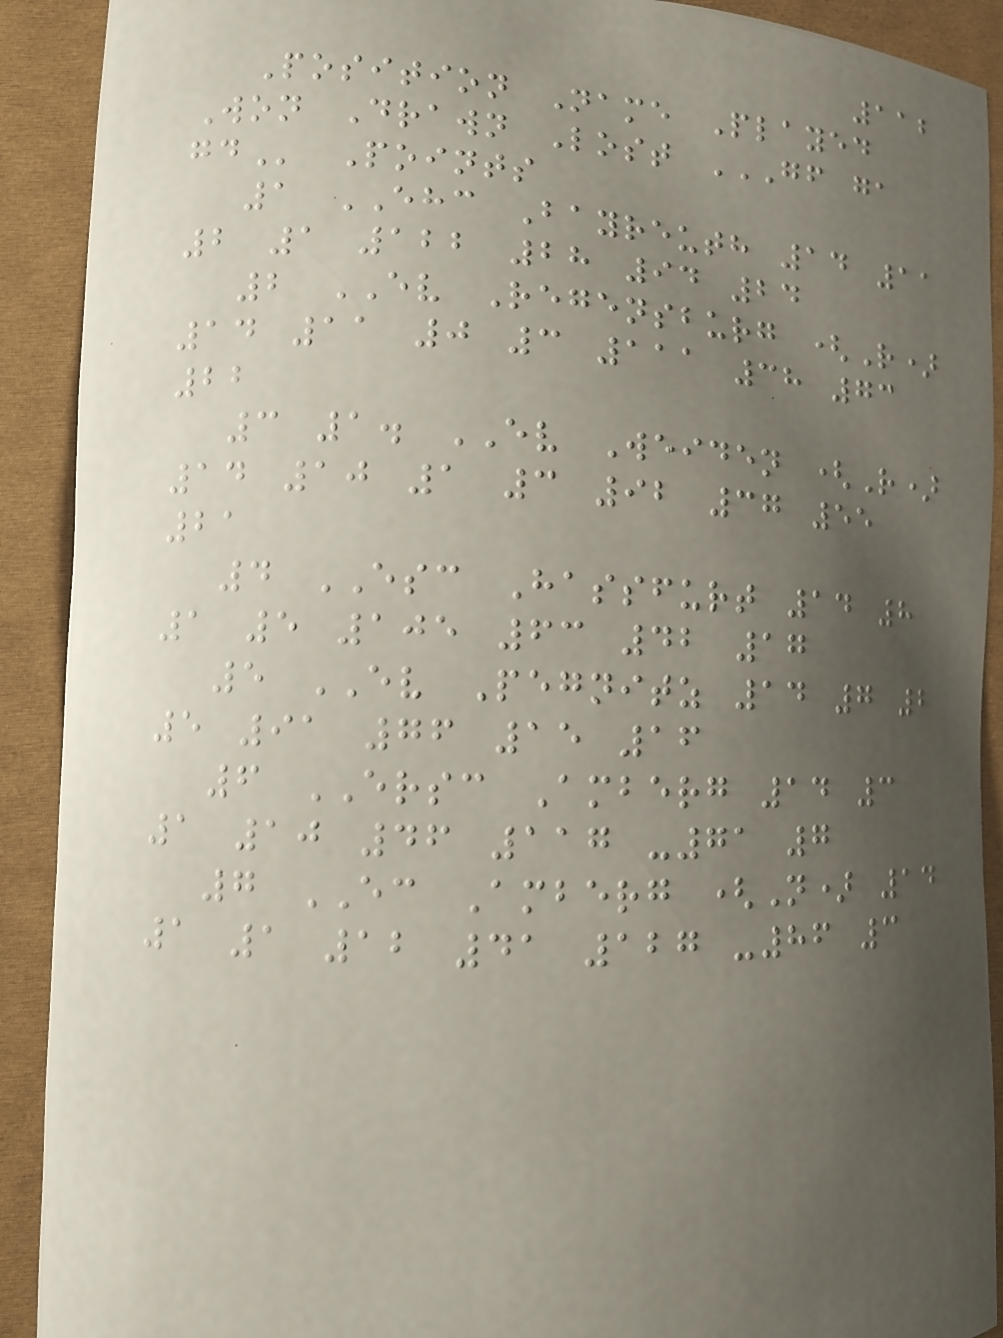112
Position Name Played
Won Drawn Lost GF GA
GD Points
1 EHC Bayreuth 14 11
2 1 122 28 94 24
2 EV Regensburg (R)
14 11 0 3 111 38 73
22
3 1. EV Weiden (R)
14 10 1 3 92 37 55
21
4 ESC Hassfurt 14 8
1 5 105 63 42 17
5 EV Pegnitz 14 7 2
5 91 76 15 16
6 ERSC Amberg 14 3
1 10 46 117 -71 7
7 EC Amberg (N) 14
1 1 12 41 127 -86 3
